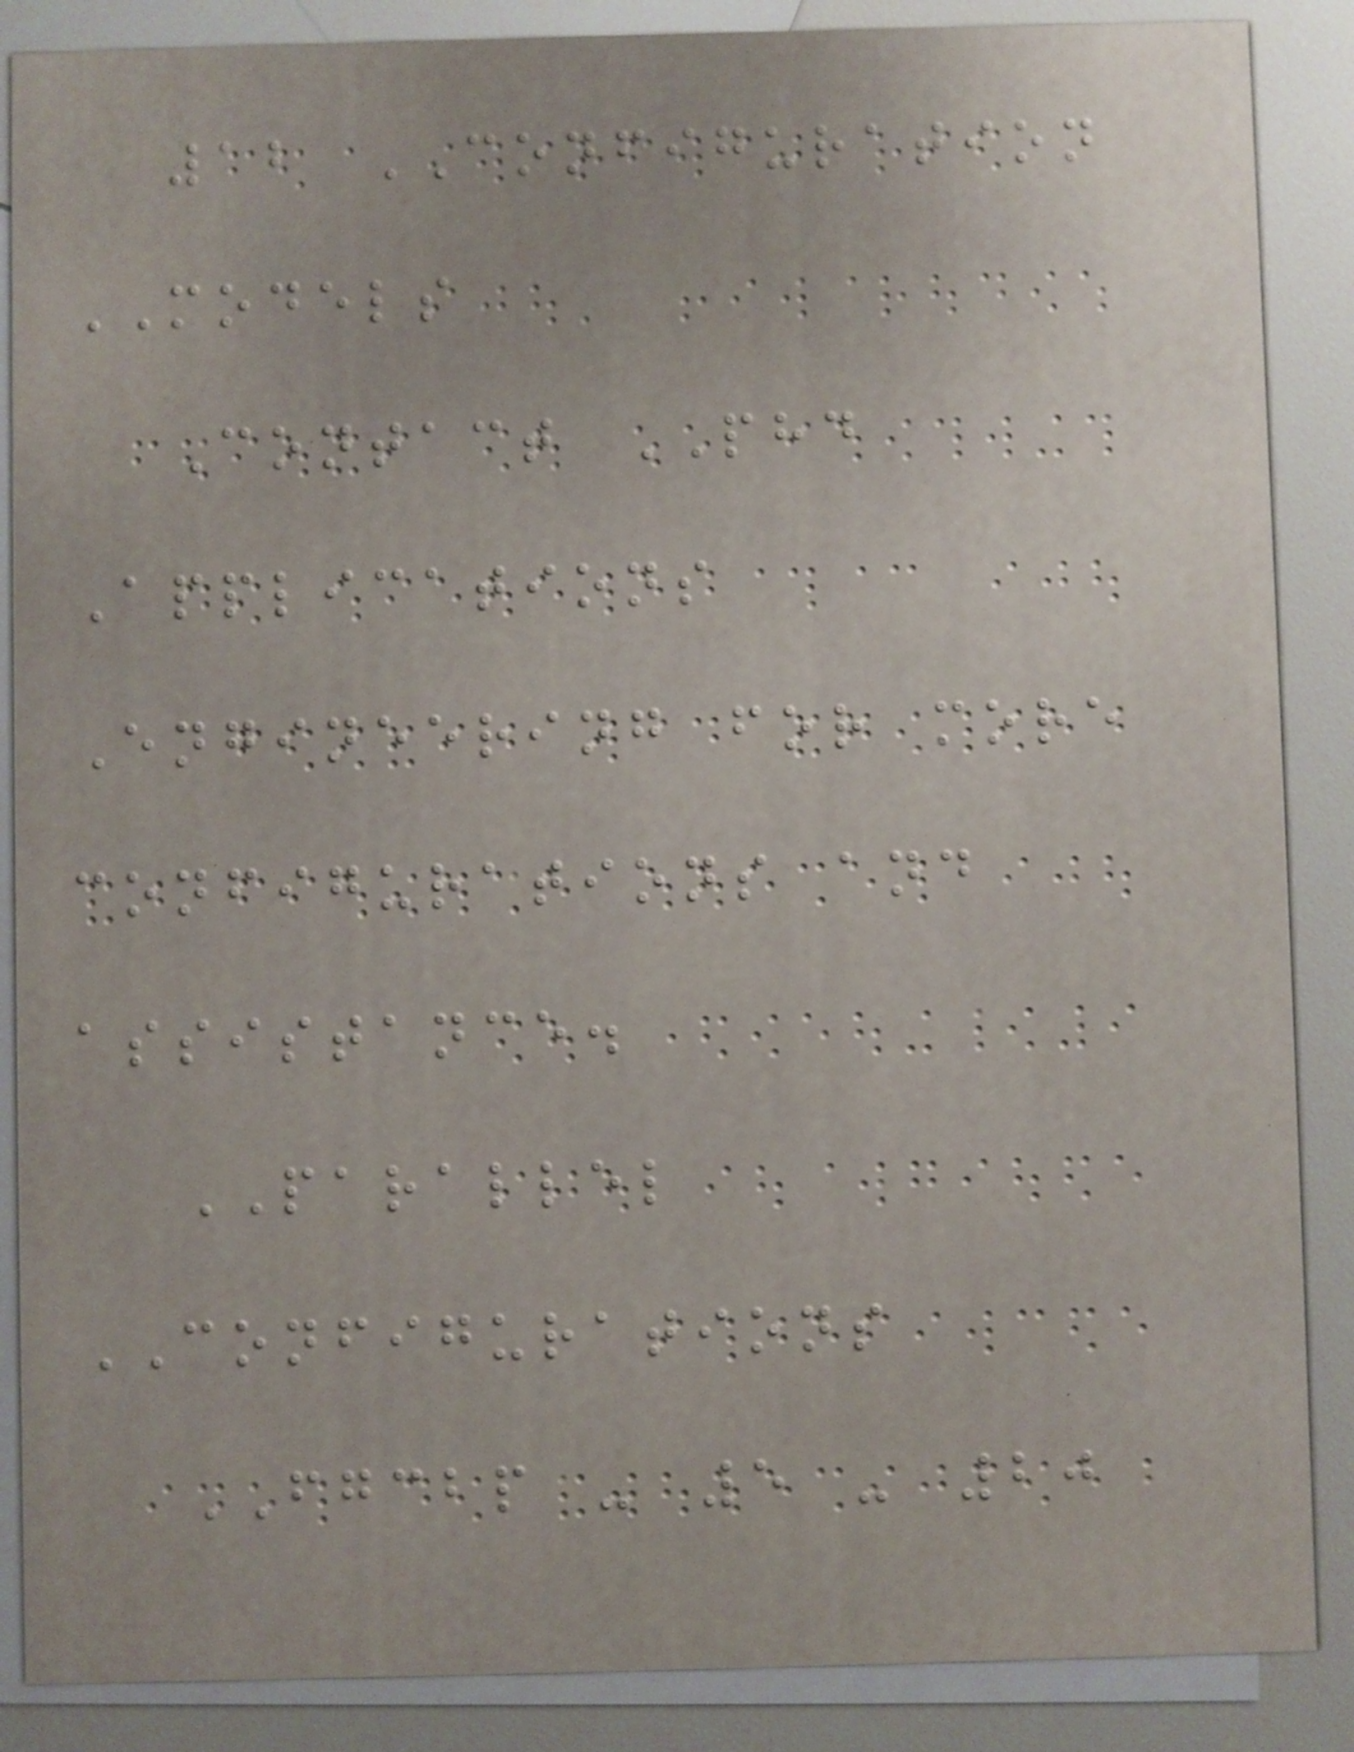12 CONFIGURATION
MODELS
Contact PHD
Applications
Engineering for more
configurations and
assistance.
PARALLEL
CONFIGURATIONS
FGCBP - 5 - 20
